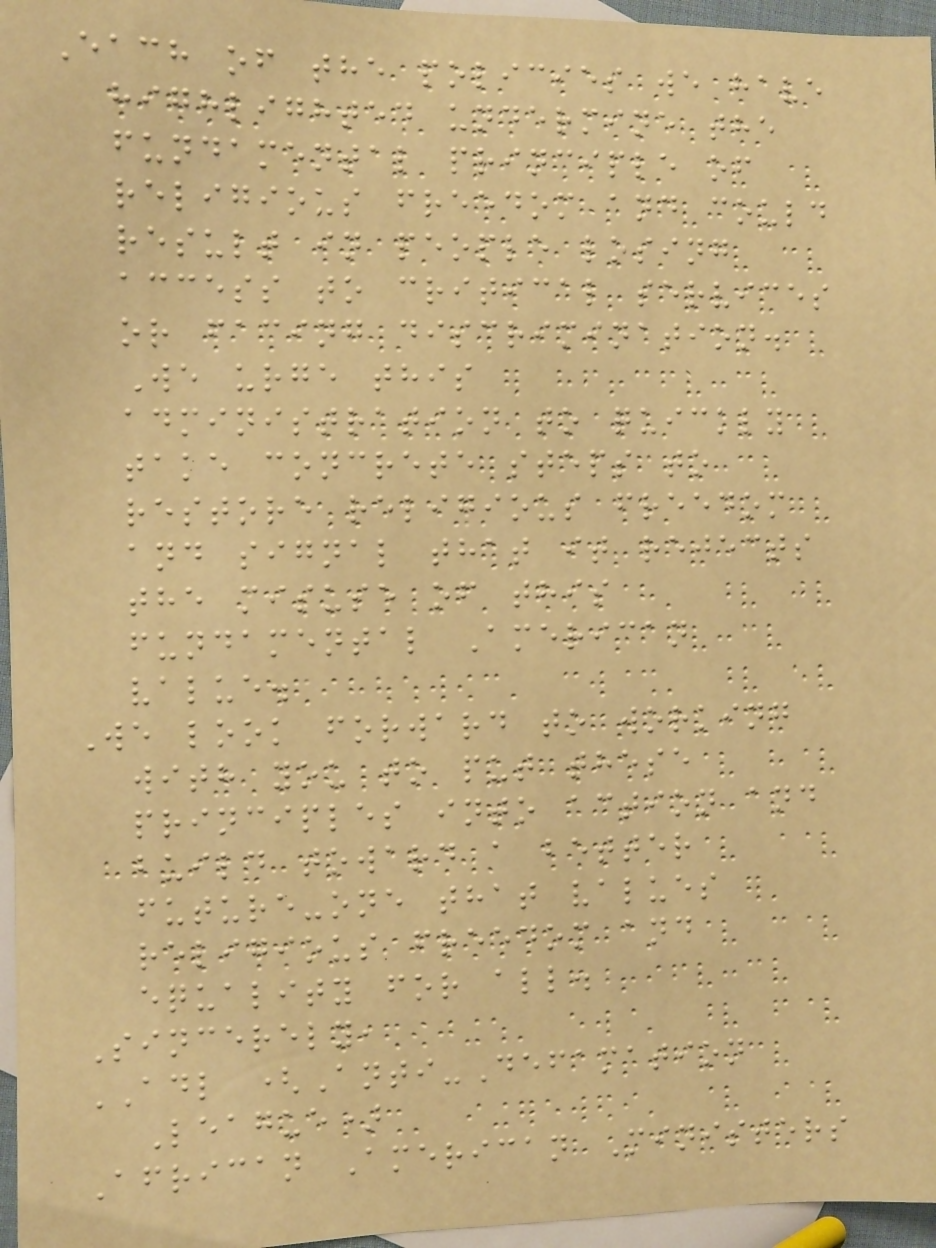Each of the policies we have
highlighted undermine the
fundamental principle of
religious freedom and could
result in people losing
access to critical services
or facing discrimination.
We urge this
administration to quickly
take concrete steps to
restore religious freedom
and signal that it rejects
the misuse of this
fundamental American
value.
We look forward to working
with you to put these
principles into action and
build toward a better
future-one that values
religious freedom and
equality for all.
Sincerely,
ADL (Anti-Defamation
League)
African American Ministers
